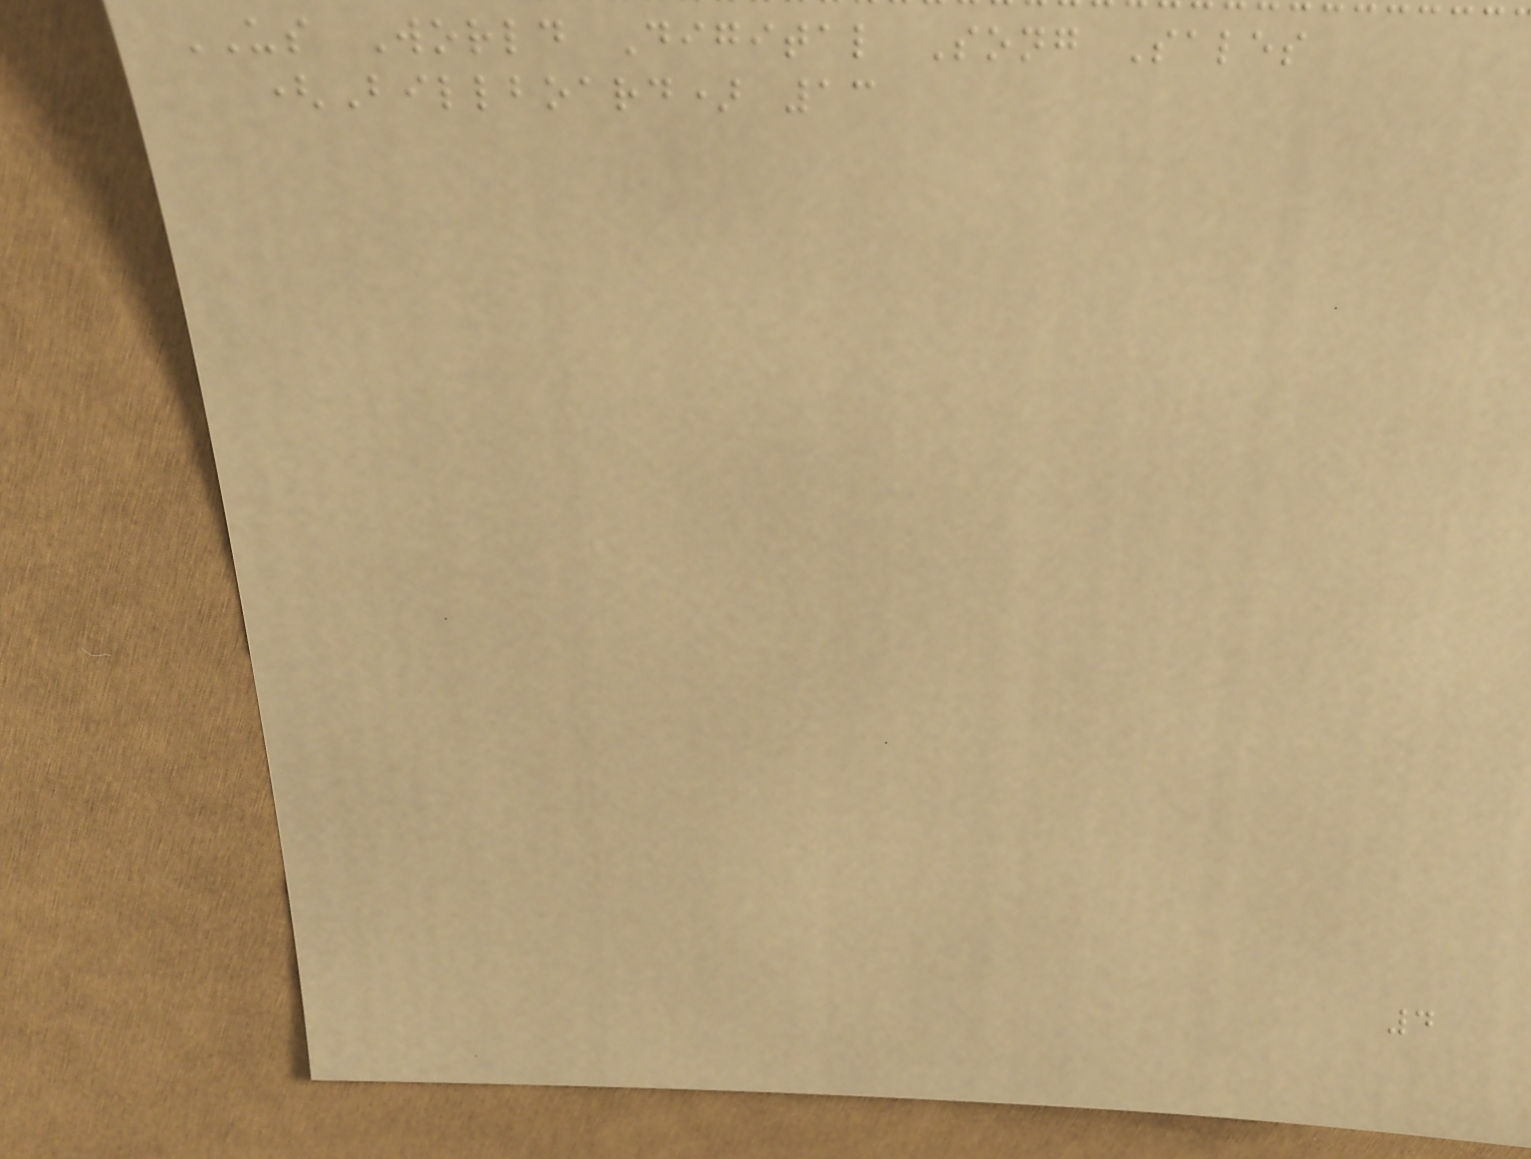US World Digital Song Sales
(Billboard) 13
4
